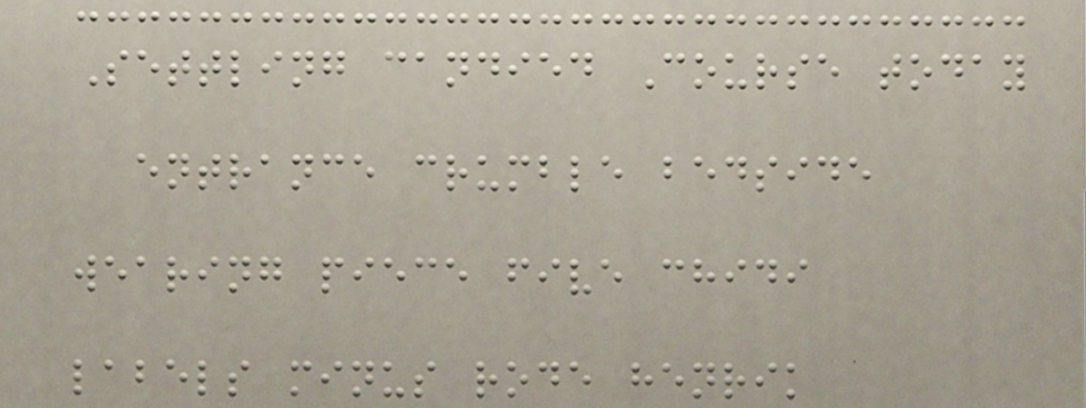Settling candied Course today
entrance crumble bedside
wearing piece five chidi
labels minus rode henrik
